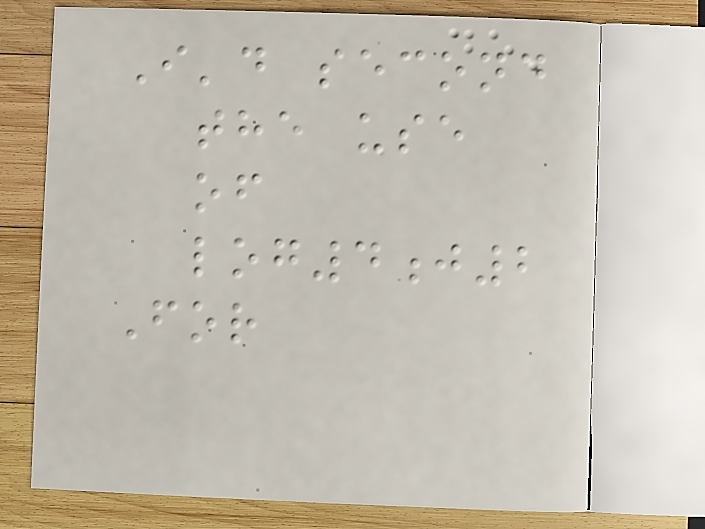I'd second
the use
of
log4j2
For
